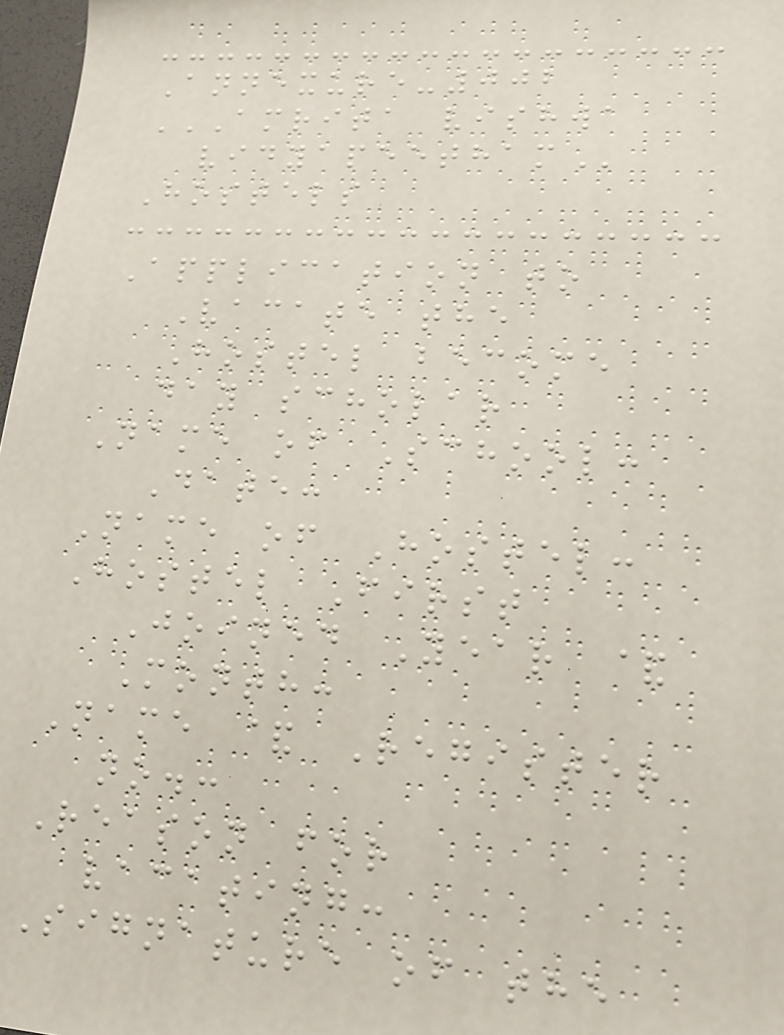Annexure-002
AMRITA VISHWA
VIDYAPEETHAM
Hostels
Application to
Vacate the
Hostel become
day scholar
Name of School:
Date:
Name of Hostel:
Hostel First
Joined Year &
Month:
Name & Register
no.:
Reason for
vacating:
Signature of the
